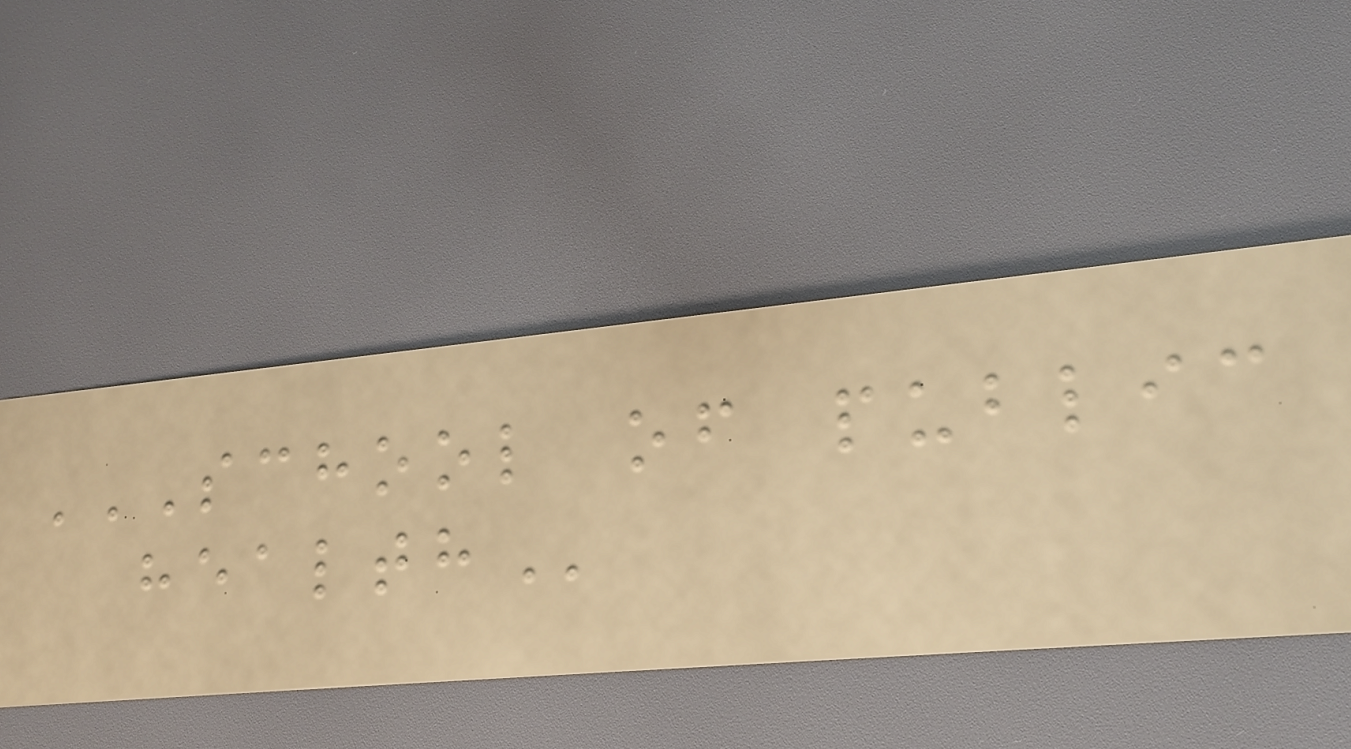SCHOOL OF PUBLIC
HEALTH
